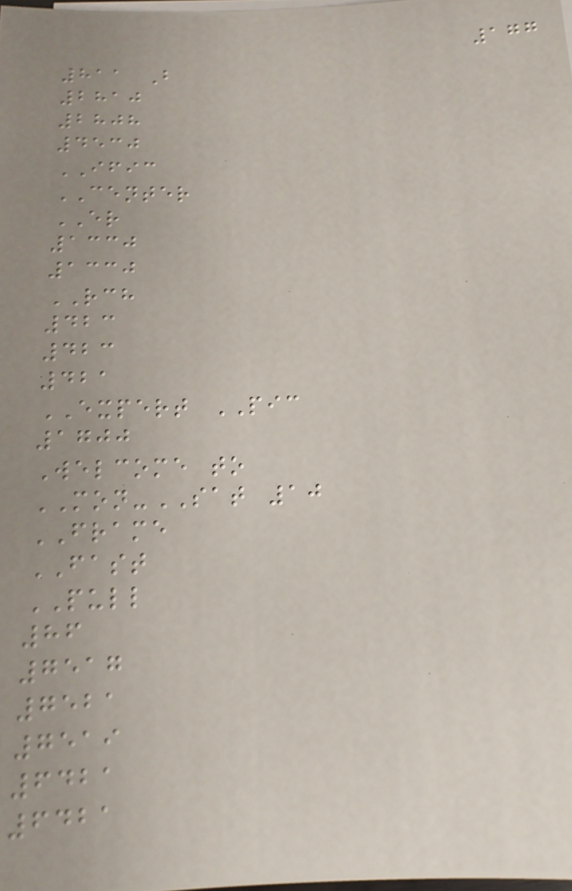177
811 B
2810
2808
4530
IFIC
CENTER
ER
1330
1330
RCH
423
423
421
EXPERT PIC
1700
Welcome to
MON-SAT 10
FRAME
FAST
PULL
86
7517
7521
7519
6421
6421
